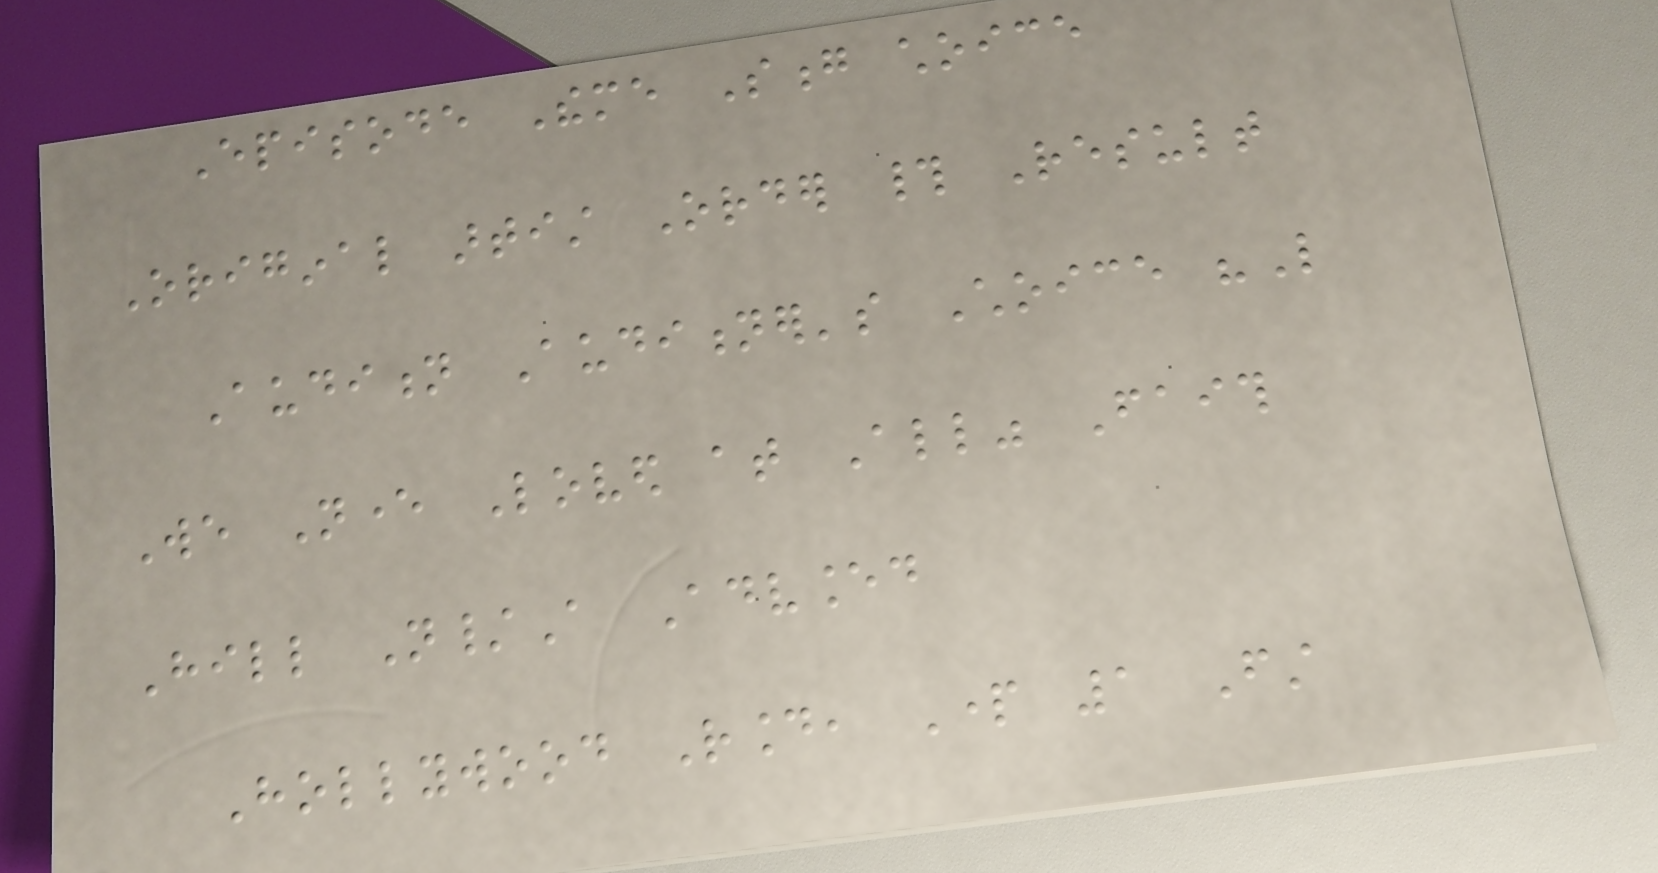Episode Theme Song choice
Original artist Order # Result
Audition Auditioner's Choice "Like
We Never Loved at All" Faith
Hill N/A Advanced
Hollywood Round, Part 1 First
